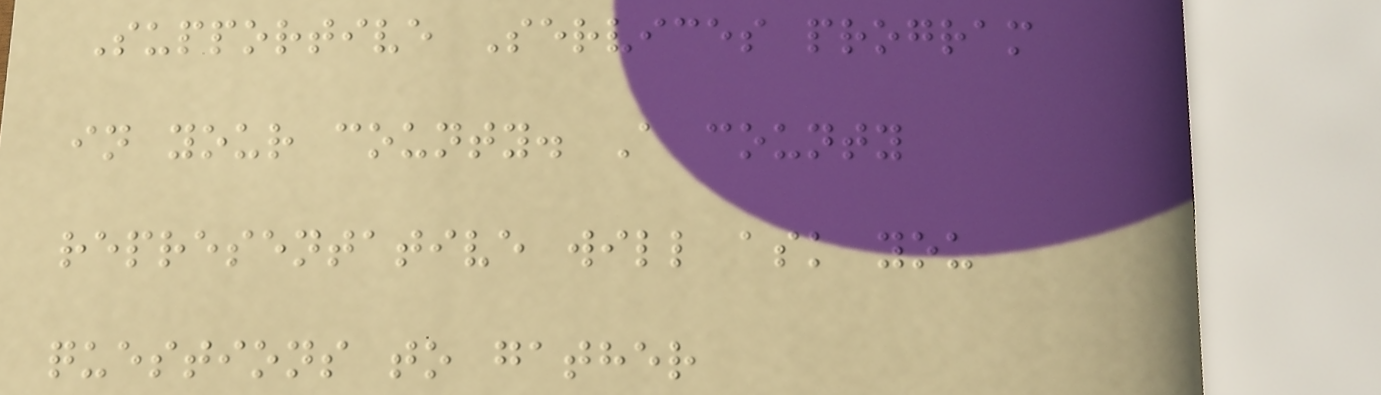Supportive Services program
in your county. A county
representative will ask you
questions to gather
